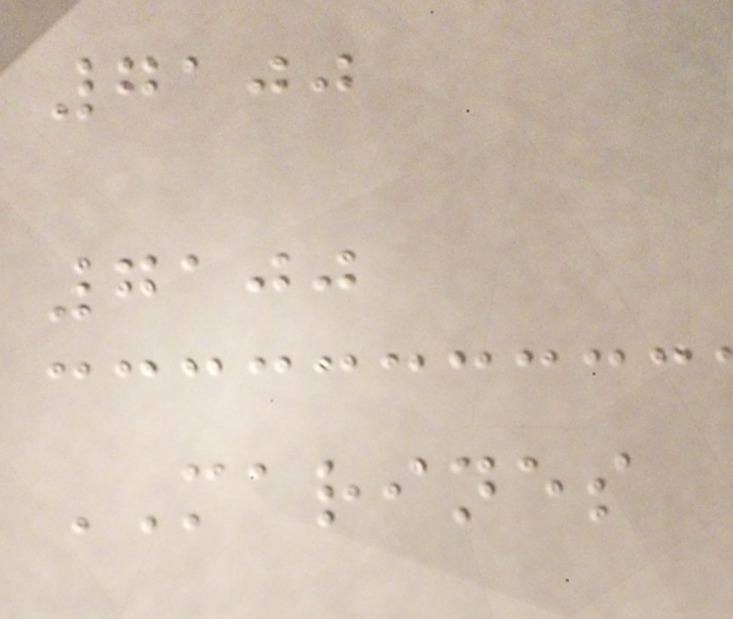7100
7100
MARINES
